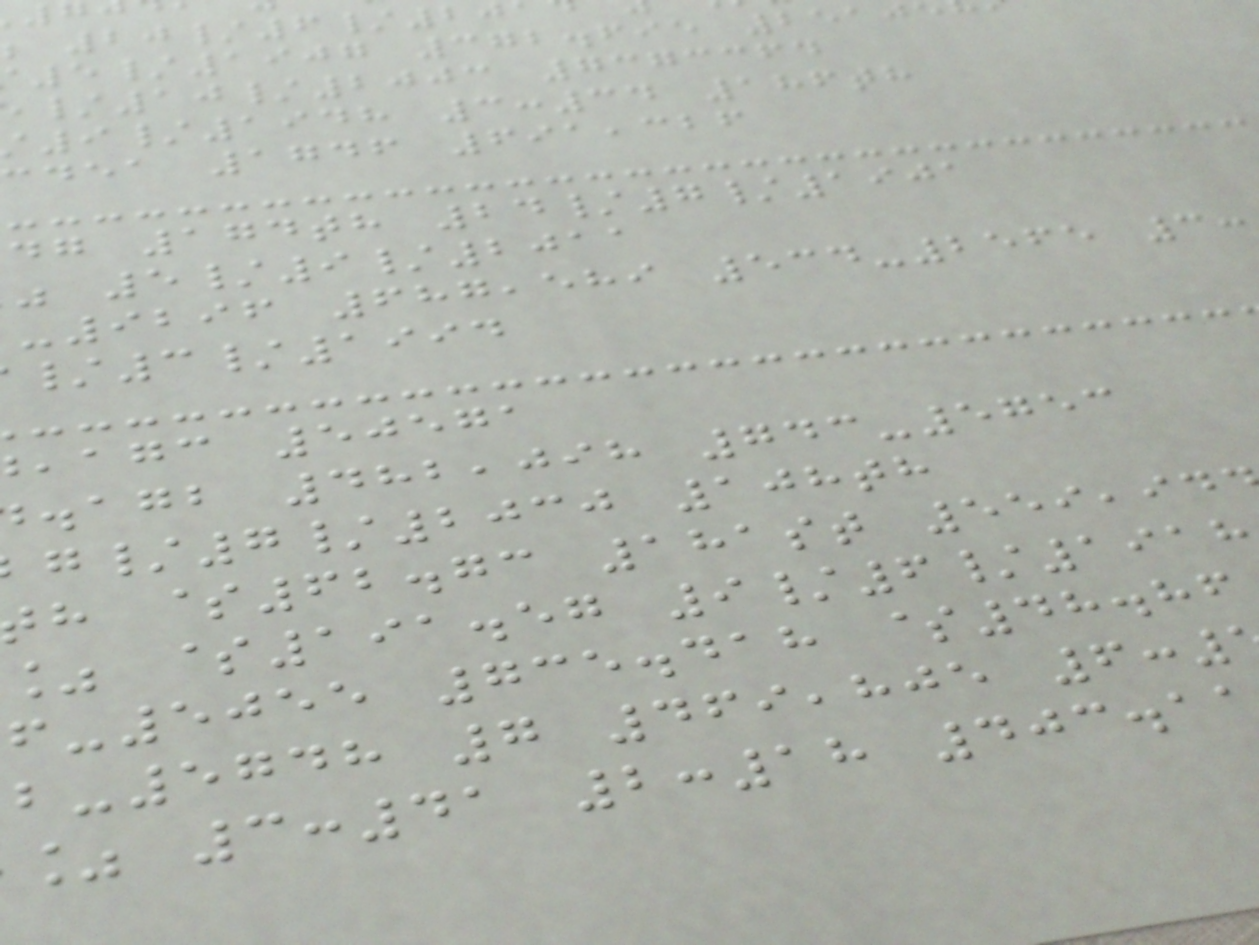20/6/2
5/1907 372.695 2510
/10/2003 7373364
9/1948 3:34 186th
cdea 1746 691,326
dg 174th 24/7/1901
5/9/2011
-9296 687,589 534-2565 3:
/3/1994
,agc 50571
.agb 482,098 743-5753
/7/2030 108th
h $62.73 181st 559,94
% $191.57 9/6/1918
-5055 735.418 $48.86
-5748 7 469,805 6:
% 3:41 2:18 403.1
